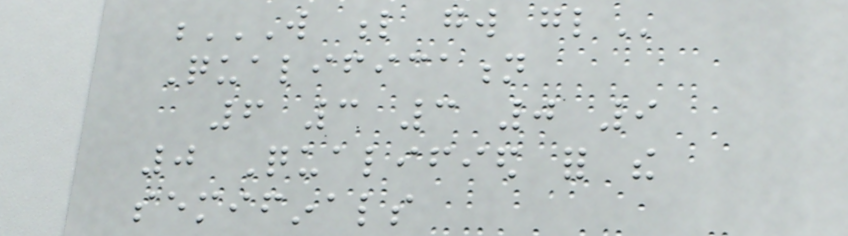W L GW GL
Qualification
6 3 3 0 9
0 Qualified for the
semifinals
